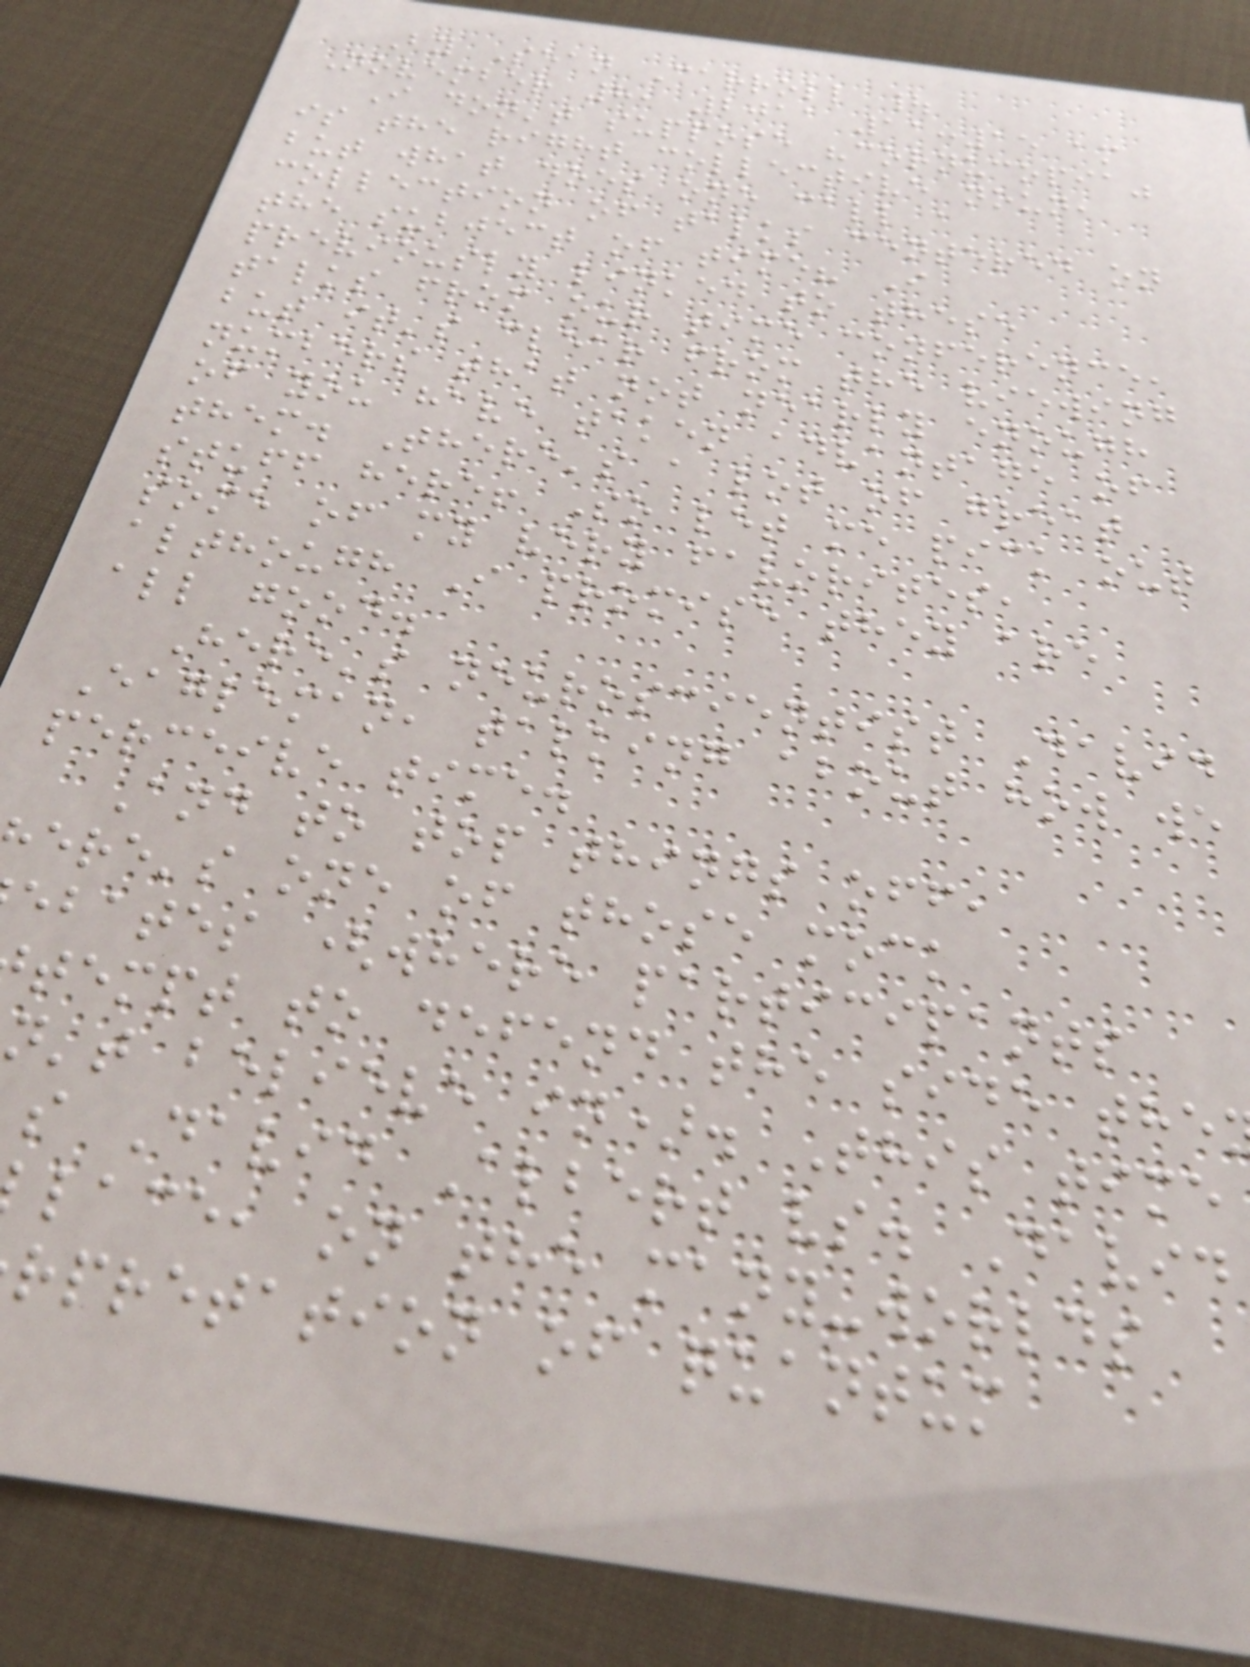By Sean Carroll |
November 8, 2011 11:15 am
I don't suppose "cornucopia"
is the right collective noun,
but what does one call a
collection of talks centered on
the subject of time? I
previously linked to these
talks from our time conference,
but it's clear from the viewing
numbers that not nearly enough
of you have taken advantage of
them. There's a lot of great
stuff here! So let me pick out
some of my very favorites,
although I promise they are
all good.
Here's neuroscientist David
Eagleman, talking about how we
perceive time.
And to top things off,
ere's one of those mock
ebates (where participants
tempt to defend the side the
n't believe in). This time
s David Albert vs. David
lace, on the many-worlds
rpretation of quantum
